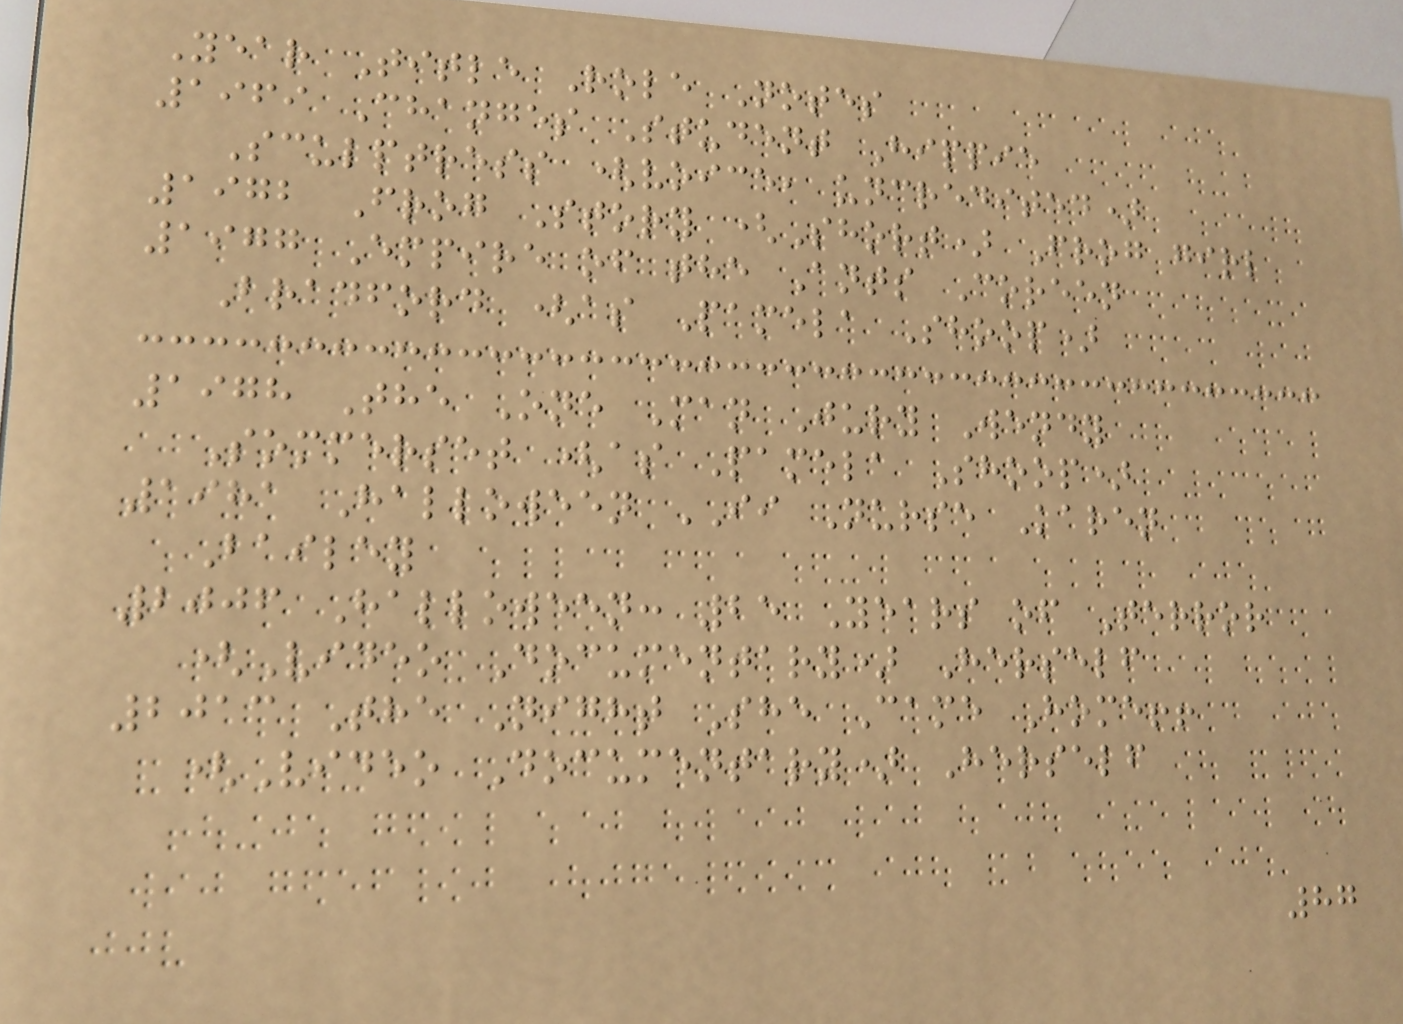Year Title Role Notes
1969 Changes Student Hippie
Sculptress (voice, uncredited)
1972 Frog Story (Short) Frog girl
1977 Empire of the Ants Coreen
Bradford (as Pamela Shoop)
1978 The One Man Jury Wendy
Sommerset (as Pamela Shoop)
1981 Halloween II Nurse Karen
Bailey
2006 Halloween: 25 Years of Terror
(Video Documentary) Herself
2013 The Night She Came Home!!
(Video Documentary) Herself
87
